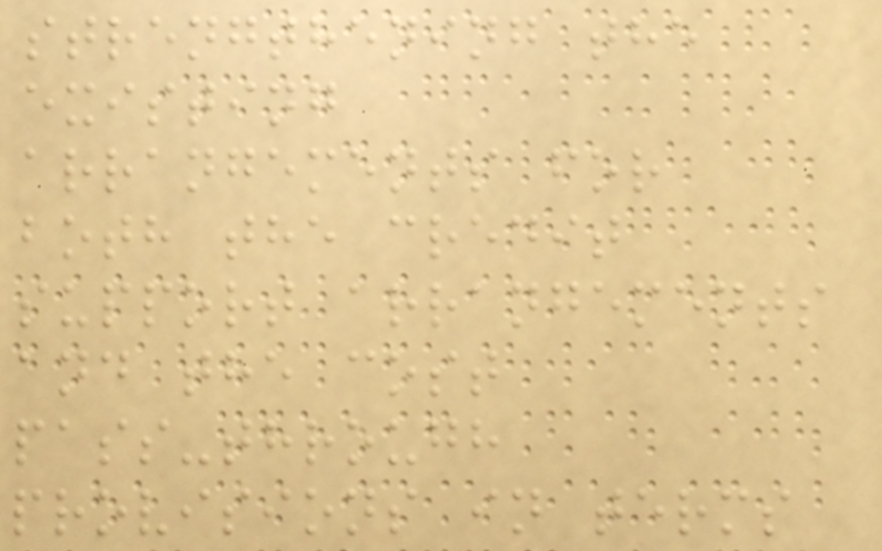strengthening the
existing
arrangements for
both the credit
support arrangements
and the cost
pass-through
provisions in terms
